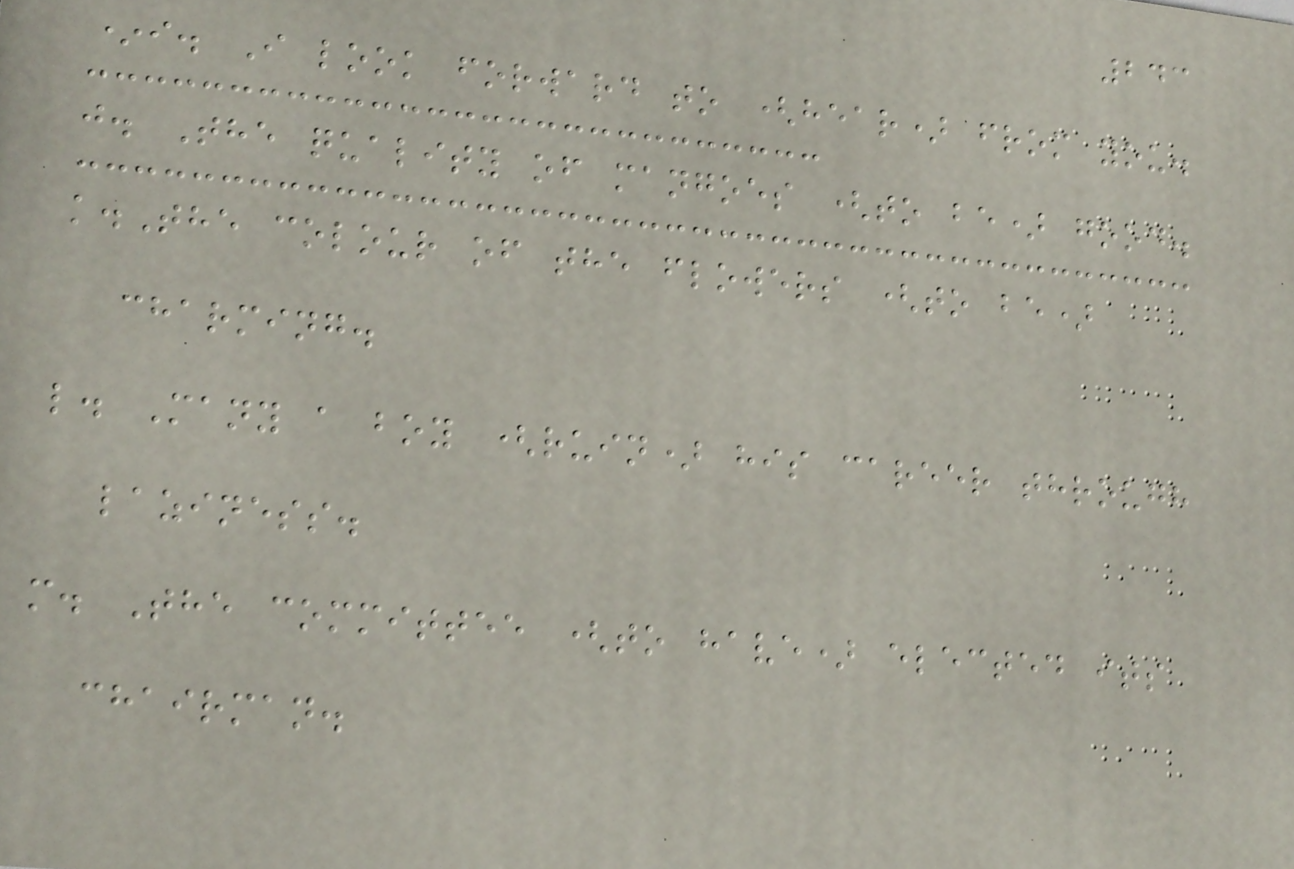243
*i. I look forward to (hear) from you.
j. The quality of mangoes (to be) good.
k.The colour of the flowers (to be)
charming.
l. Many a boy (ruin) his career through
laziness.
m. The committee (to have) elected its
chairman.
